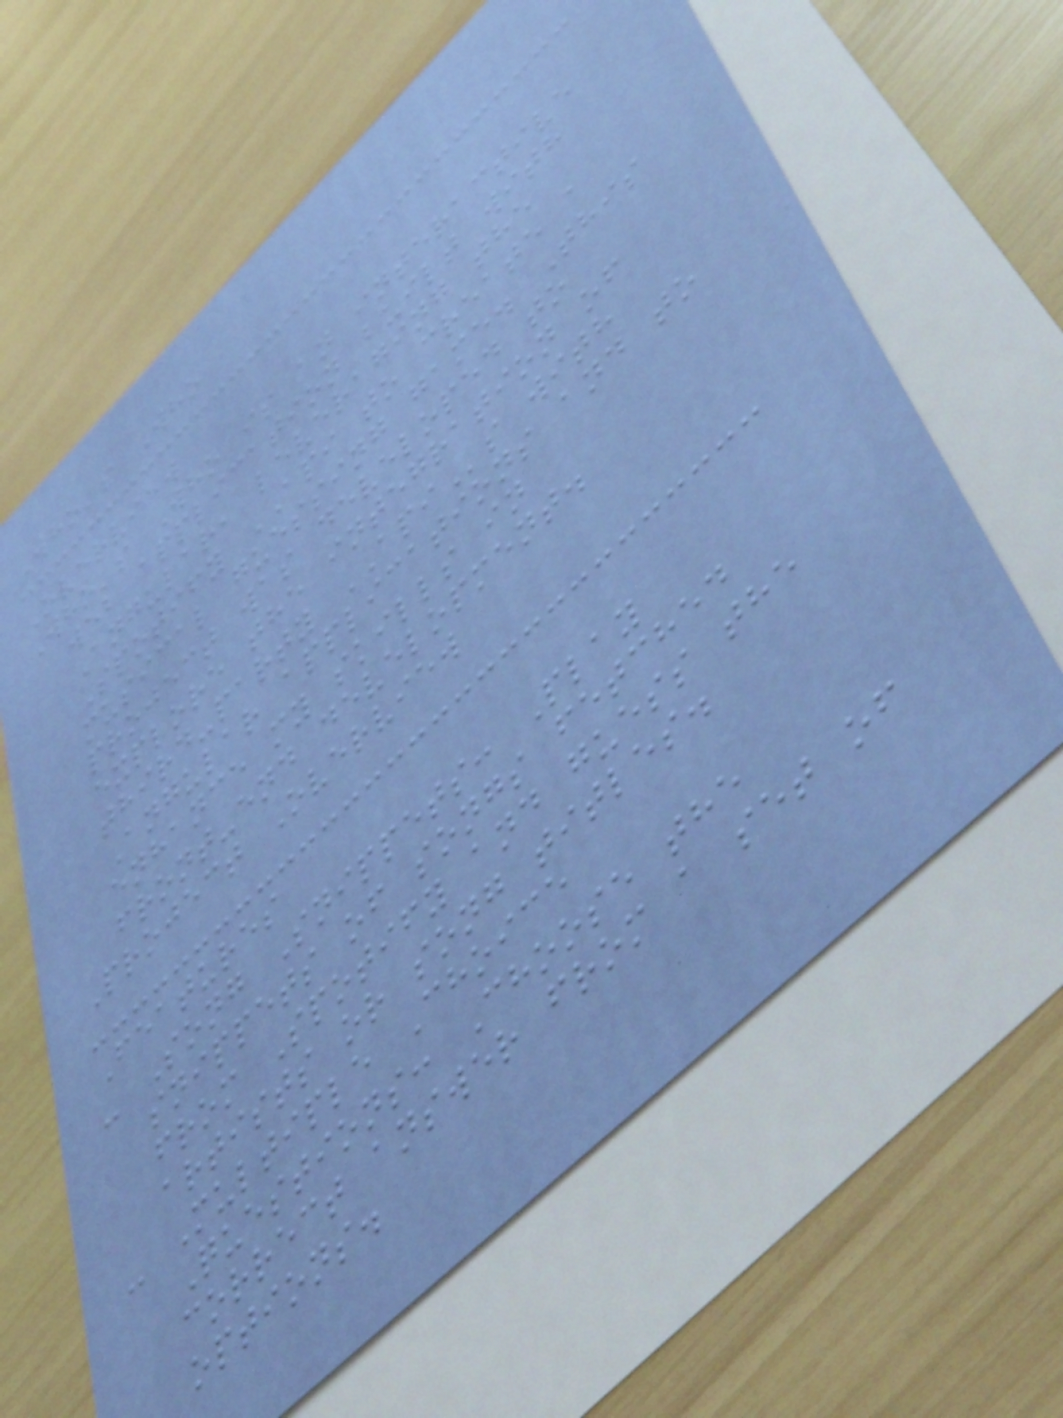Who's Who
Overview
Who's Who is an interactive
web application built with
Angular, leveraging the
Spotify API to create a
musical guessing game. This
project was developed to
explore the integration of
third-party APIs with
Angular applications and to
enhance my skills in
front-end development.
Project Overview
Features
- Song Snippets: Play
snippets of songs fetched
from Spotify and guess the
artists or song titles.
- Multiple Choice
Questions: Choose the
correct answer from a set of
options.
